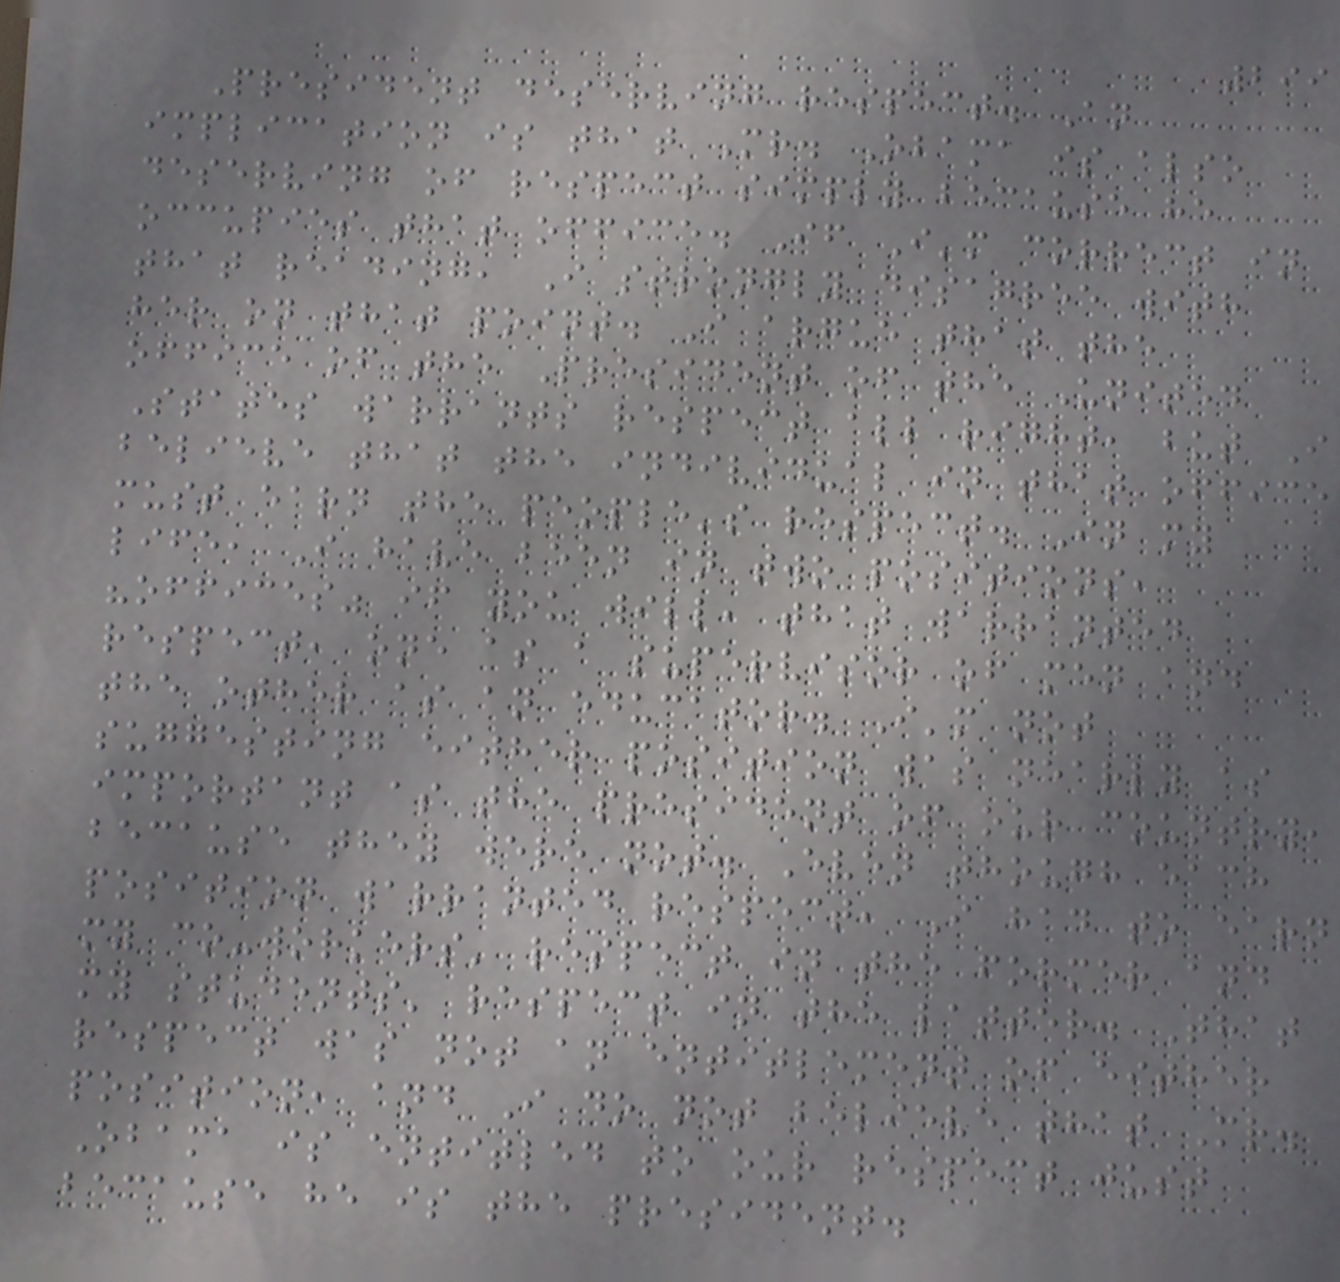299
President deserving respect. An
implication is that Mr. Obama is also
deserving of respect simply because he
occupies that office. If I'm correct in
that reading, I strongly disagree with
her on that point. I argue that the
office of the President of the United
States warrants respect all right, but I
believe that the individual in that office
must earn the people's respect. In my
life, I have been in two positions,
"offices" if you will, that warranted
respect, one as a supervisor of men and
the other as an educator. I'm not
suggesting either position was nearly as
important as the president of our country,
because they were not. Even though each
position warranted respect, I had to earn
my co-workers' respect in the former and
my students' respect in the latter. That
respect was not an entitlement of either
position, and I do not believe that Mr.
Obama is entitled to our respect just
because he is the president.
